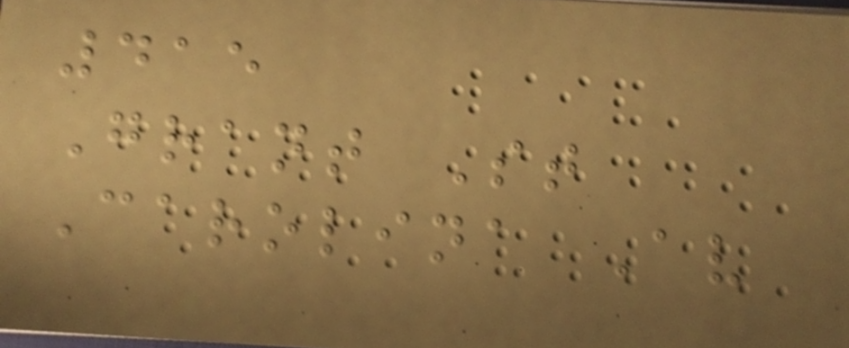415
Grant St
Carolina Av
